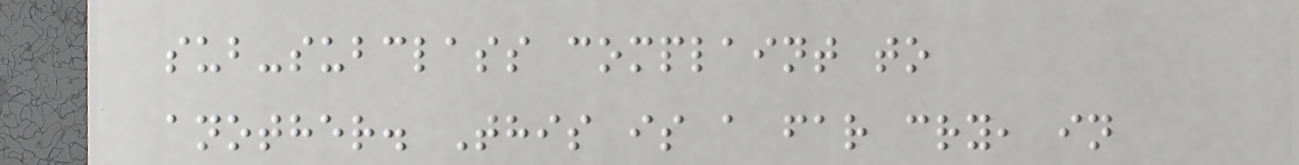sub-subclass complaint to
another. This is a far cry, in
